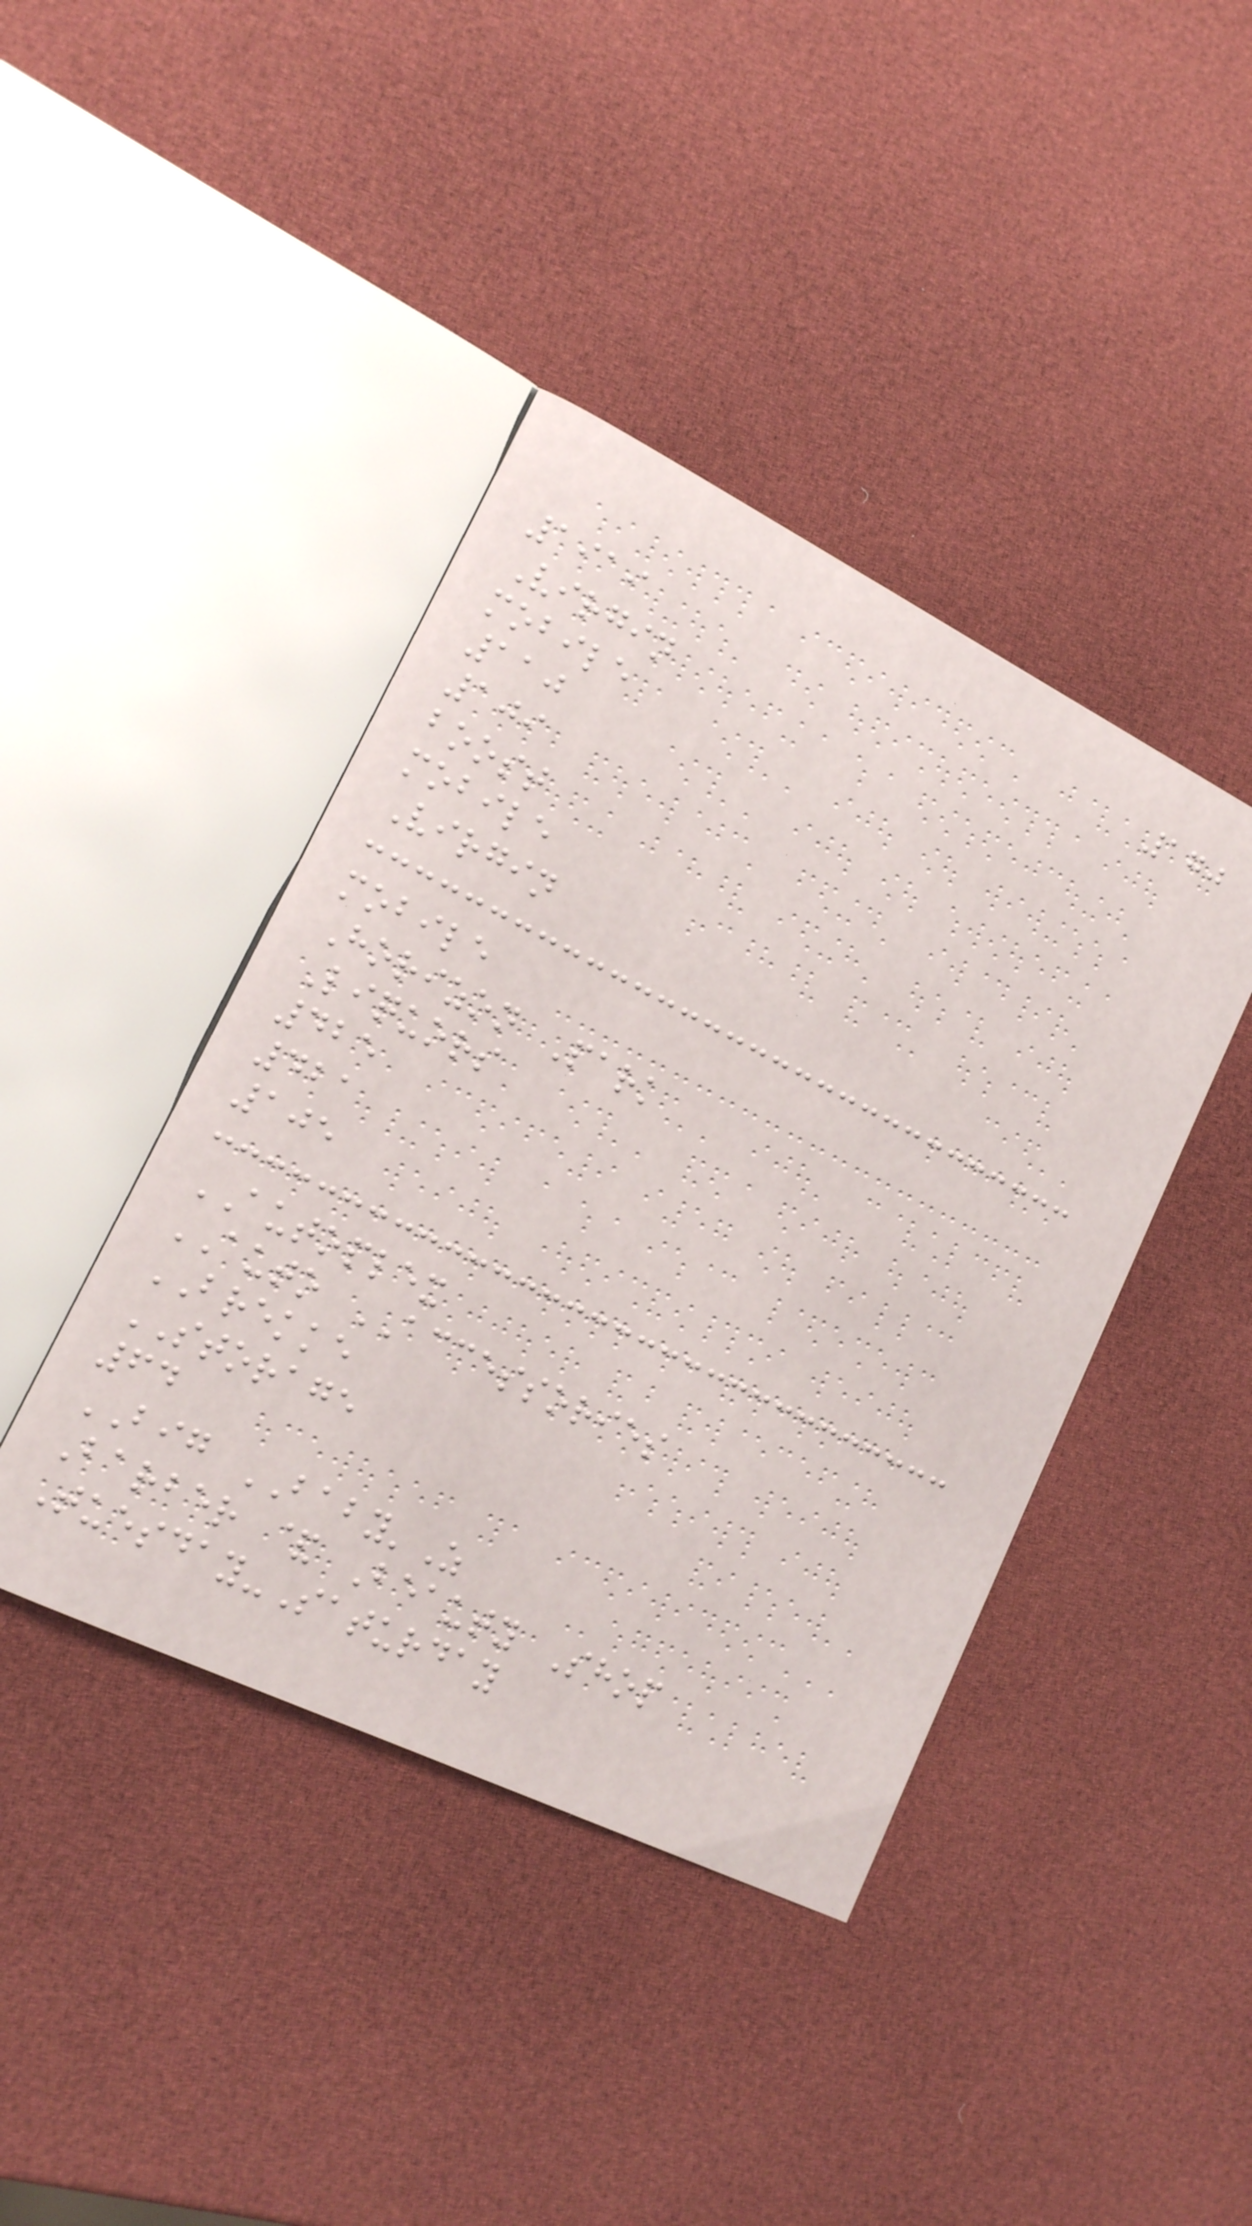170
1919
Virgin
mobile
110
109
boost
mobile
Virgin
mobile
Horizon Park
Liquors
425
421
105
AUTOPLEX
AUTO ACCESSORIES
BREKKE
STORAGE
64
BIG BABY'Z
Barber & Beauty Shop
Tuesday-Saturday
